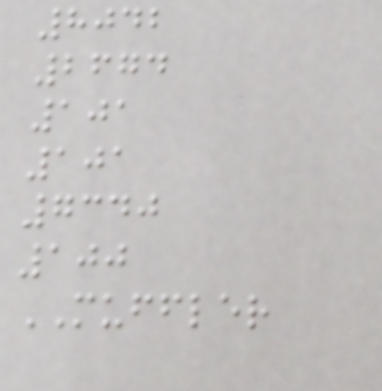8042
2674
101
101
7340
100
MUFFLER
